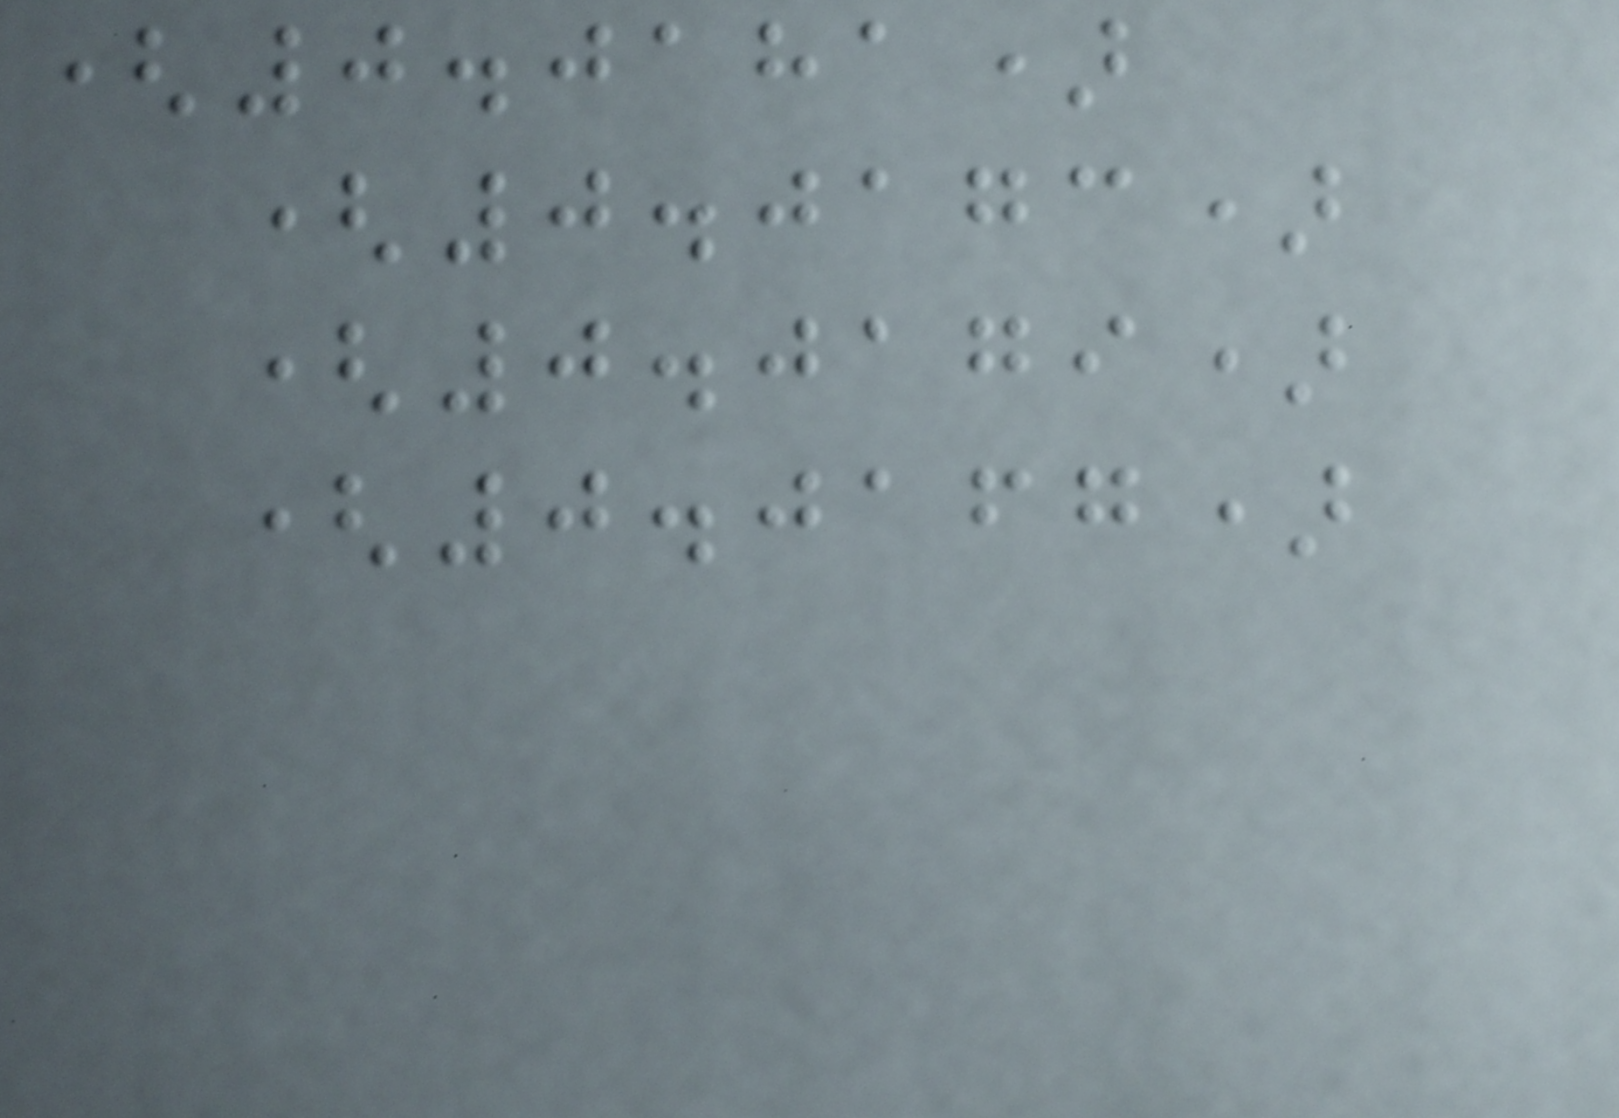(0.0181)
(0.0173)
(0.0179)
(0.0167)
